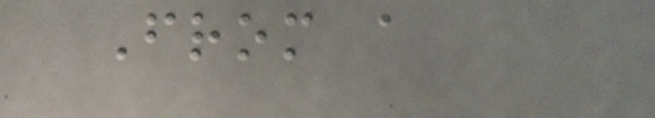From a
